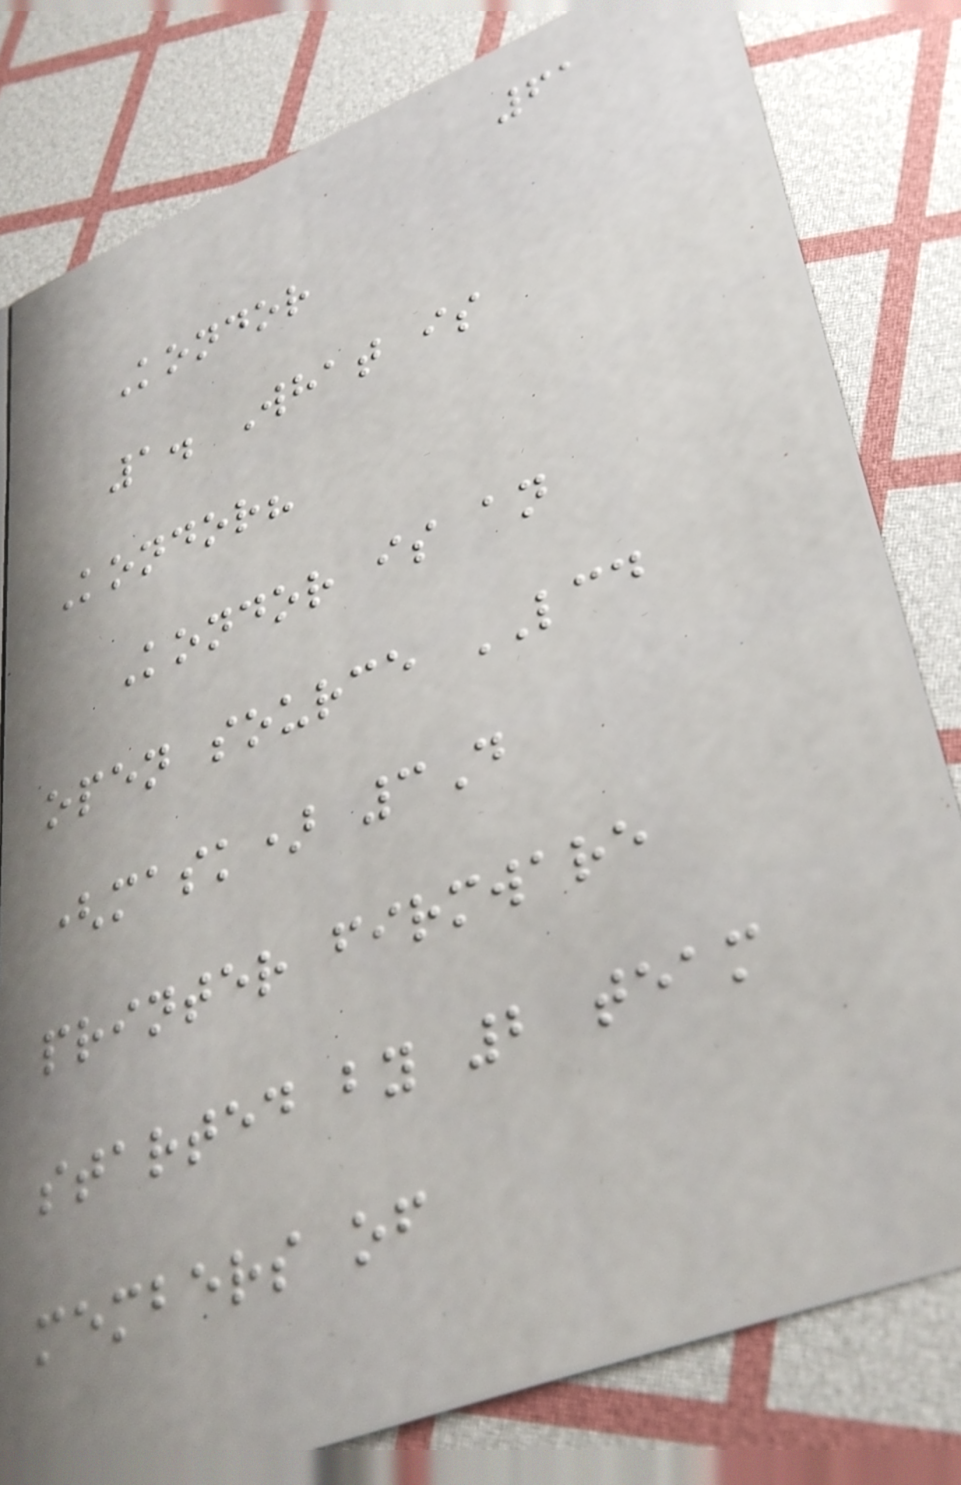61
Kondor
1. What is
Kondor?
Kondor is an
open source LCD
(mask) 3D
printer firmware
started by 2 team
members of
